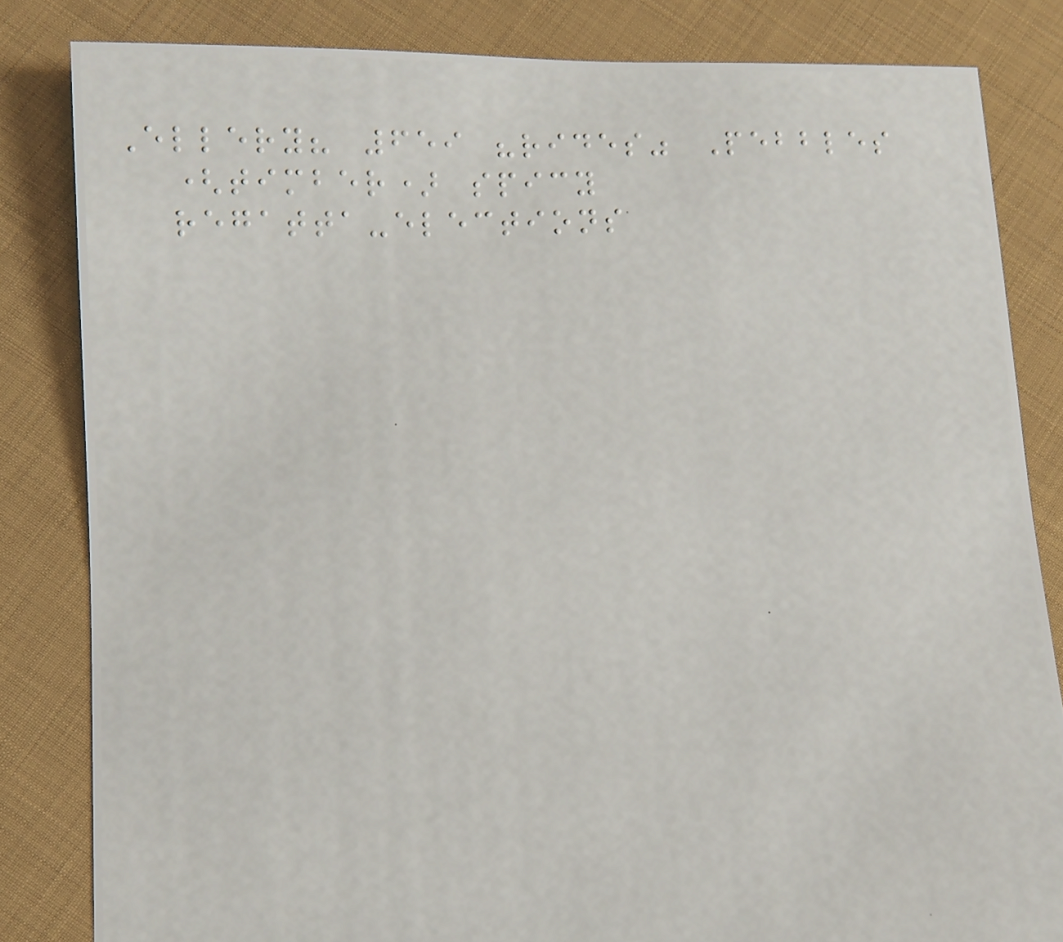Ellery? 659 "rides" Pebbles
(timber) spicy
regatta-elections
